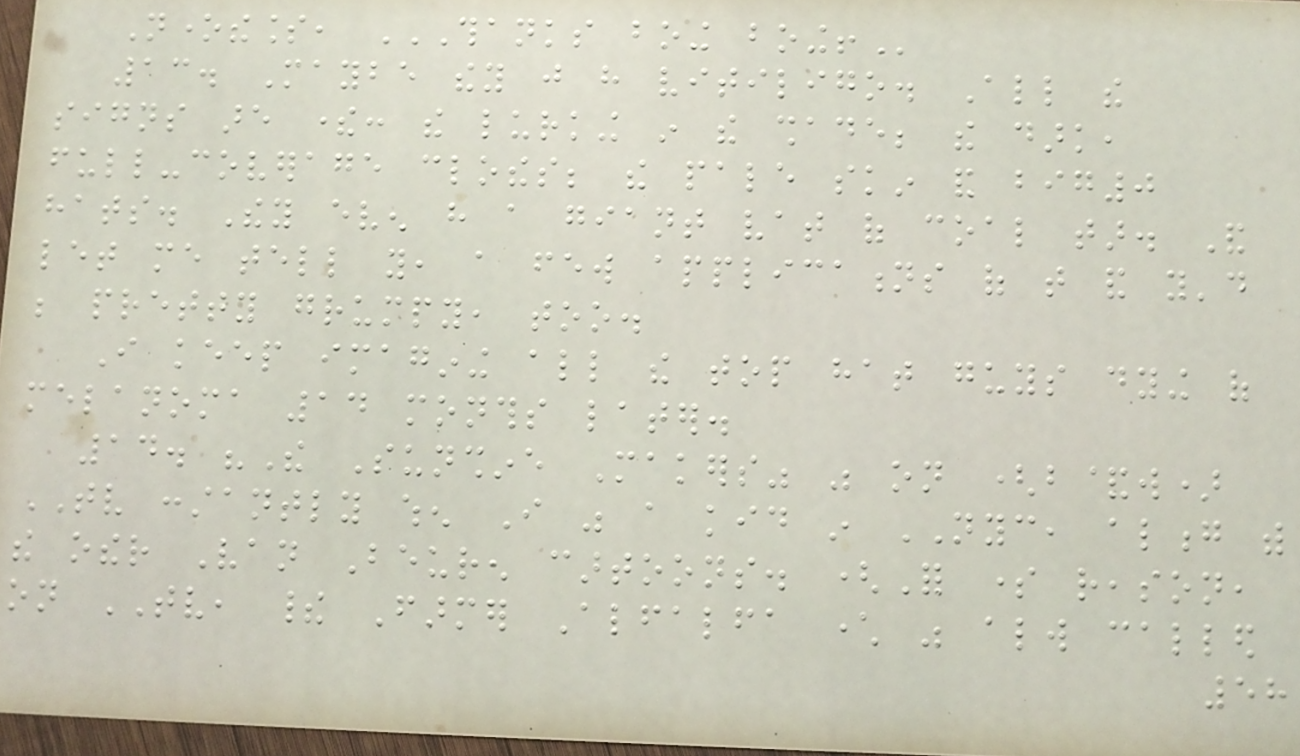Nonetheless, THANKS BOING BOING!
13. Maybe they just have vitiligo. All the
signs are there: the lurking in the shade; the dark,
full-coverage clothes; the pale skin and big0
hats. They even have a giant vat of coal tar. And
let me tell you, a few applications of that and you'd
be pretty grumpy, too.
I keep imagining all the top hat guys dying of
melanoma 14 months later.
14. "The Sunshine Makers" was on (b&w)
TV constantly when I was a kid in NYC, along with
the other Van Beuren cartoons. (For some reason,
on TV, their Farmer Alfalfa character was always called
58
